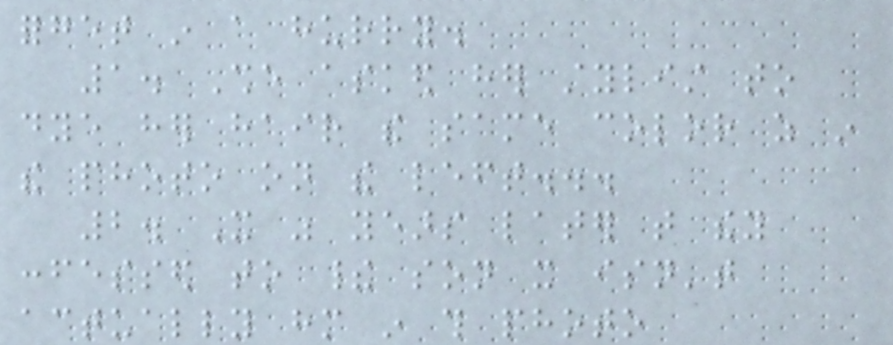forget in a hurry.
1. She asked her stylist to
dye her hair the same color as in
the photo on the left...
2. It was years later that they
confessed to their son it isn't
actually him in this photo
